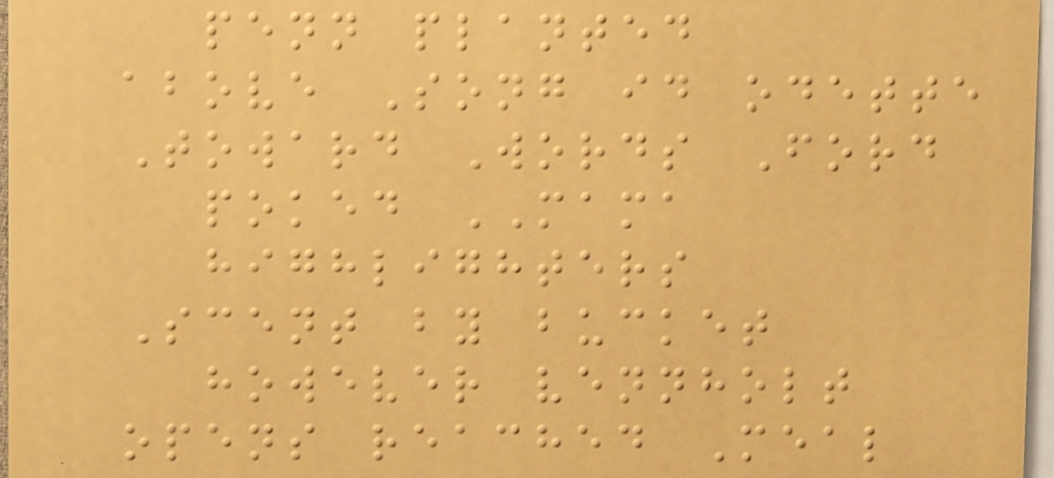penn planted
above Song id odette
Toward Words Ford
poked MAMA
highlighters
Scent by bucket
however vennholt
opens reached Meal
